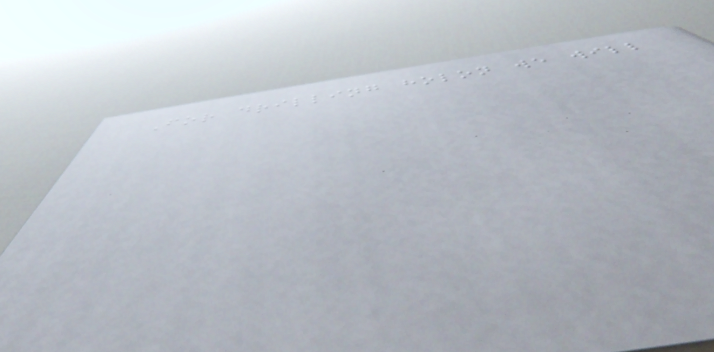For drilling holon we will
